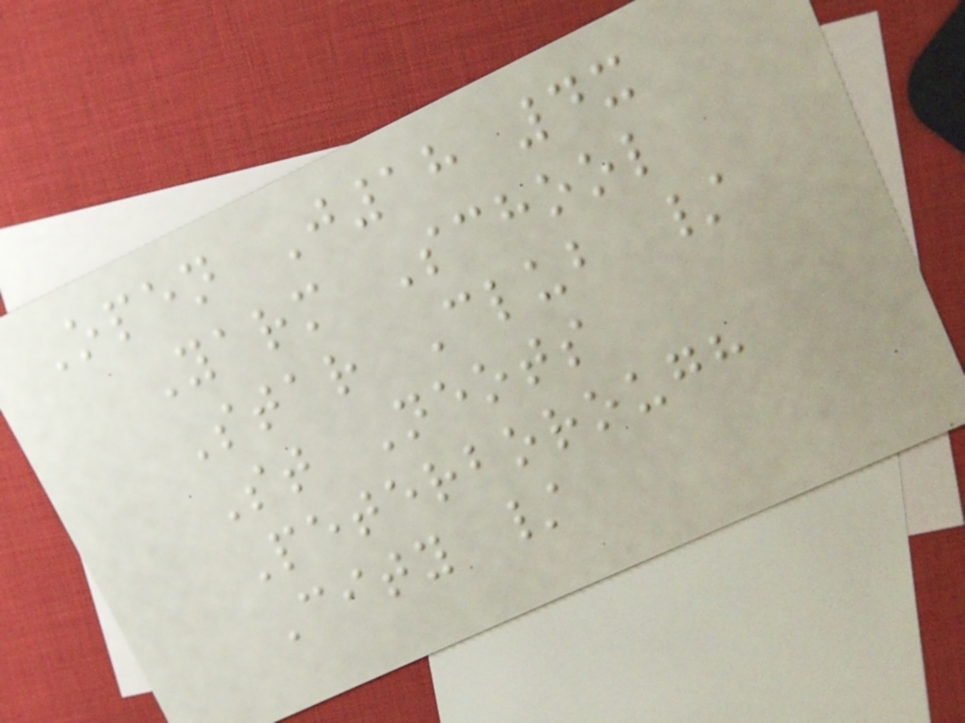Open J18 4x
Yarm School
Star Club /
St Neots
Peterborough
City /
